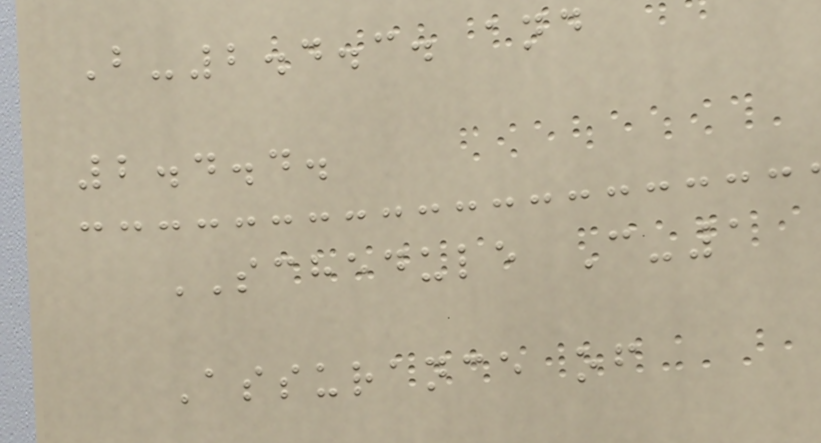B-2.4.3. and
2.4.4.
SCHEDULE C-1
Assurance of
